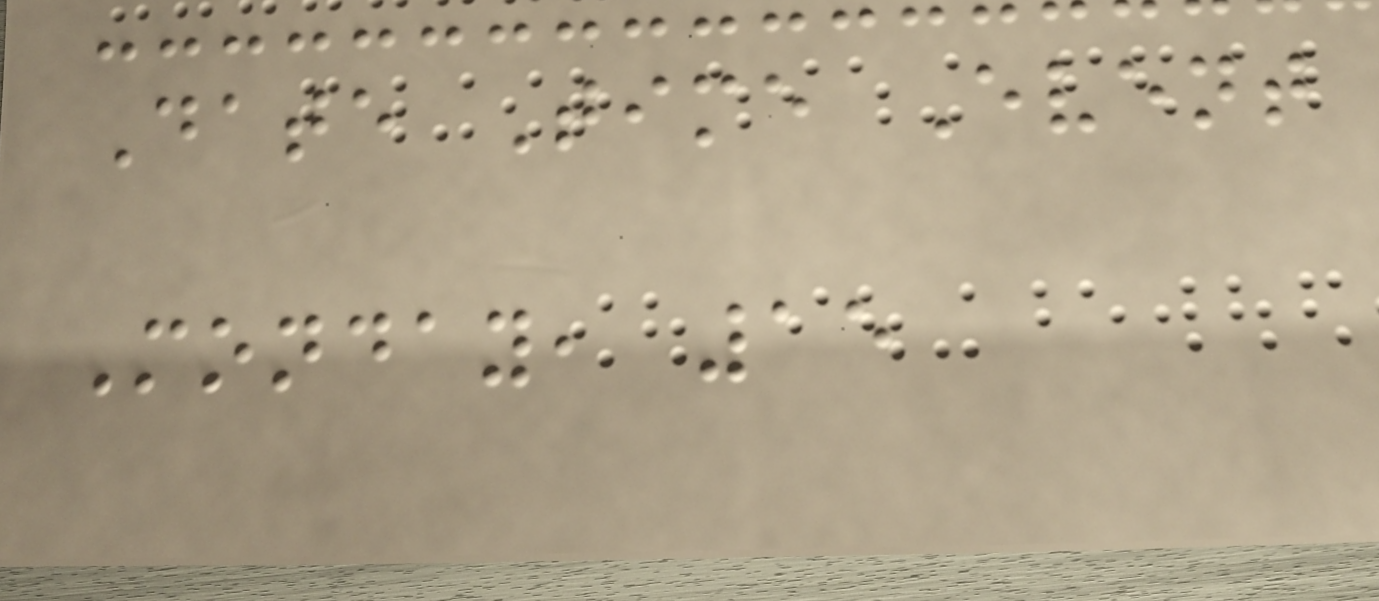Date Time Event
Monday, 15
